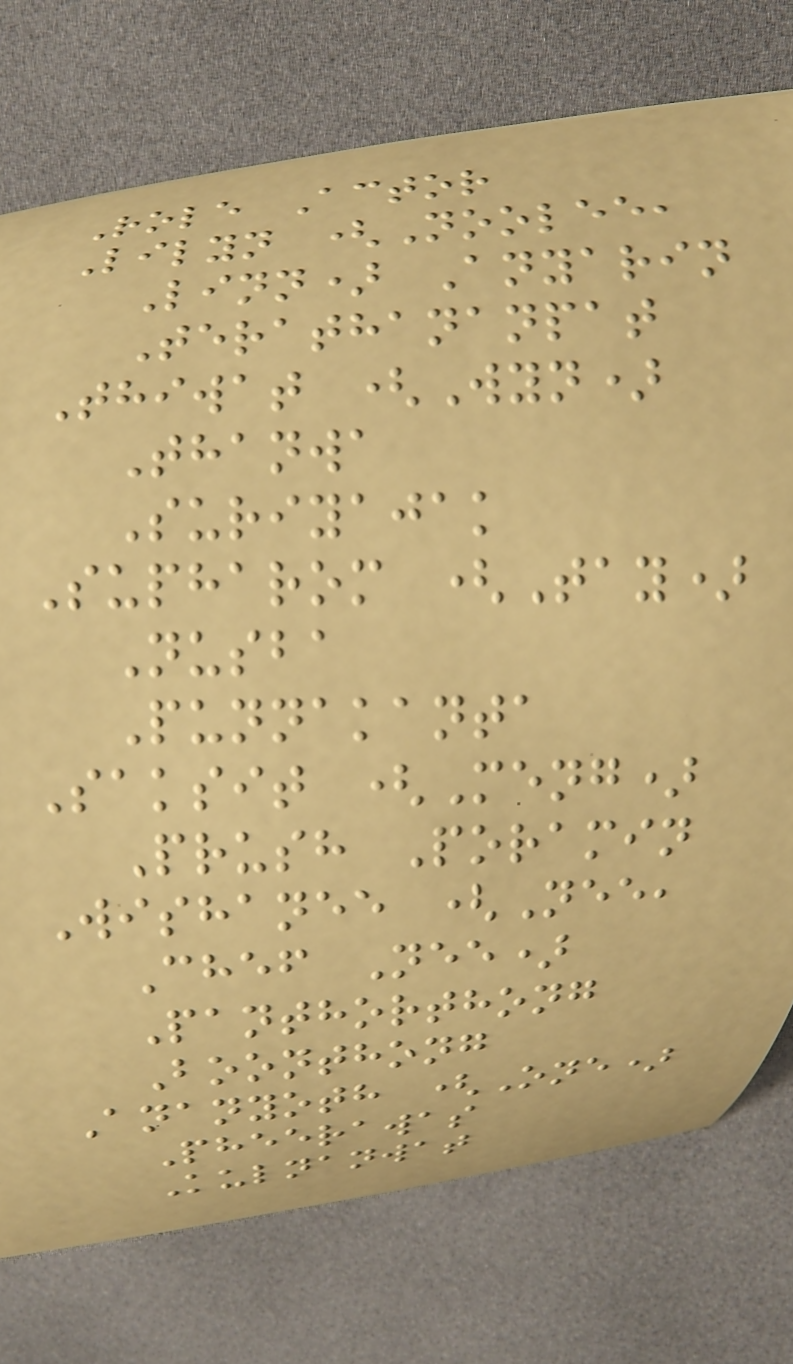Role Actor
Lilyn (Noolee,
Linn) Anyarin
Terathananpat
Thiwat (Wyn)
Thanwa
Suriyajak
Supharom (Tay)
Nusba
Punnakanta
Saksit (Meng)
Prush Poramin
Wishanee (Nee,
Chef Nee)
Panthorthong
Boonthong
Ananyoth (One)
Pheerawas
Kulnanwat
